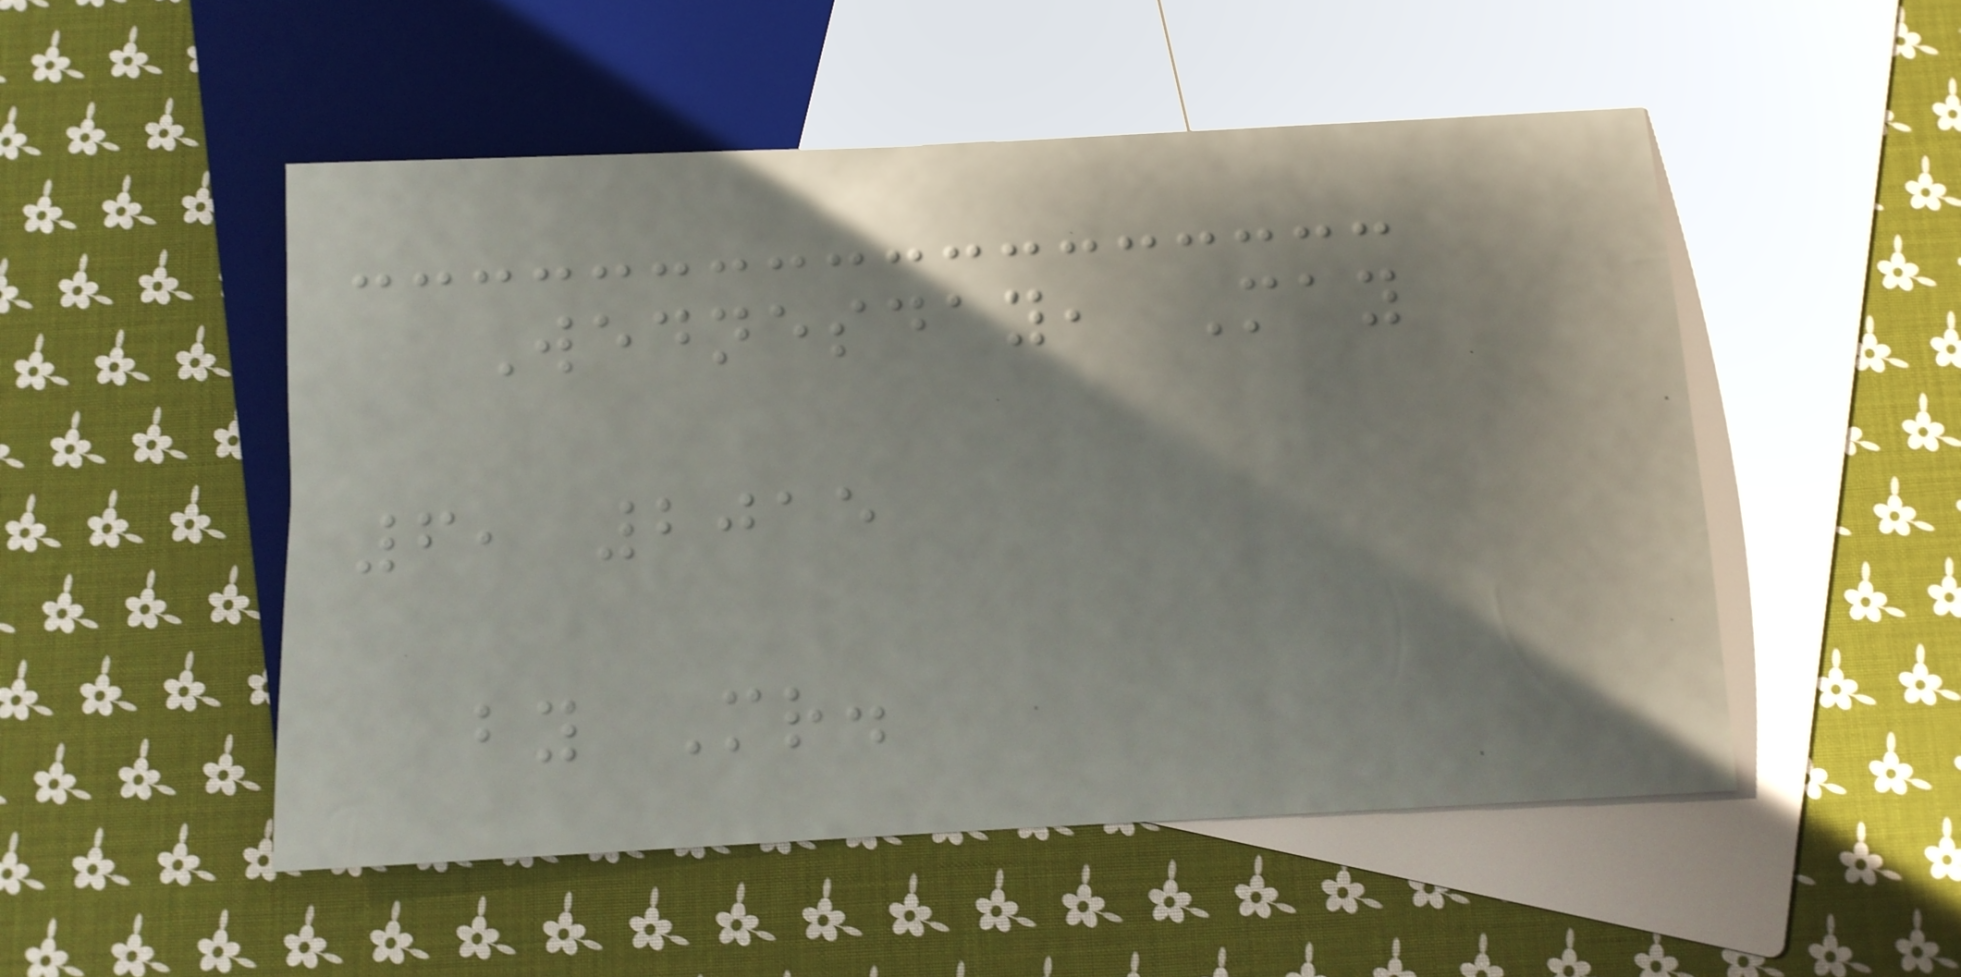Wednesday, May
6, 2015
by Mr.
